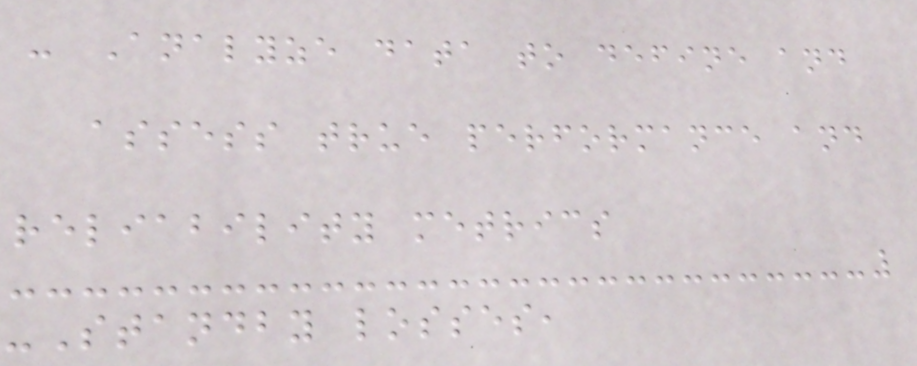- Analyze data to define and
assess true performance and
reliability metrics
-Standby losses,
